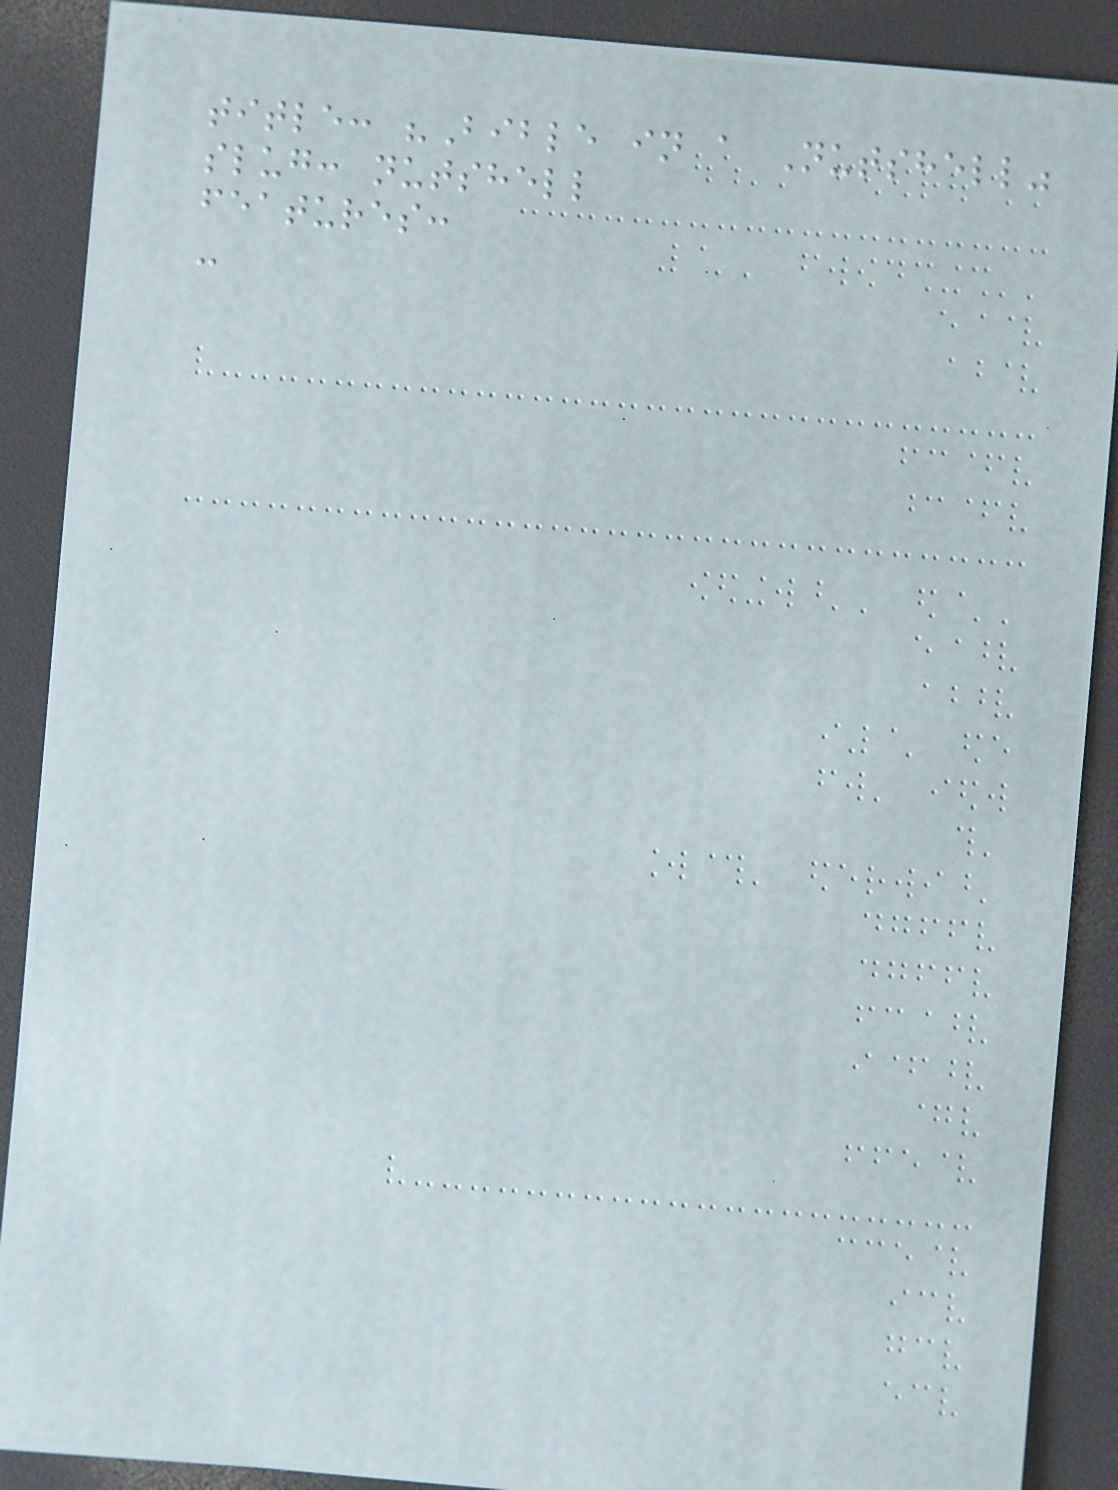title: "Bible in a Nutshell"
slug: nutshell
features:
-
